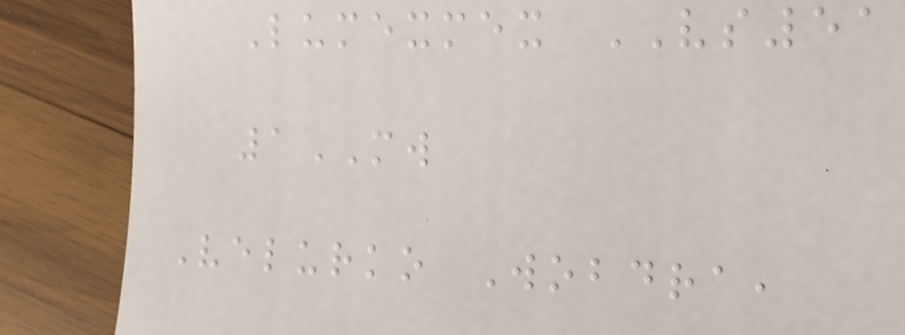Lumexmex VS51
1MW
Velurko Wobdra,
